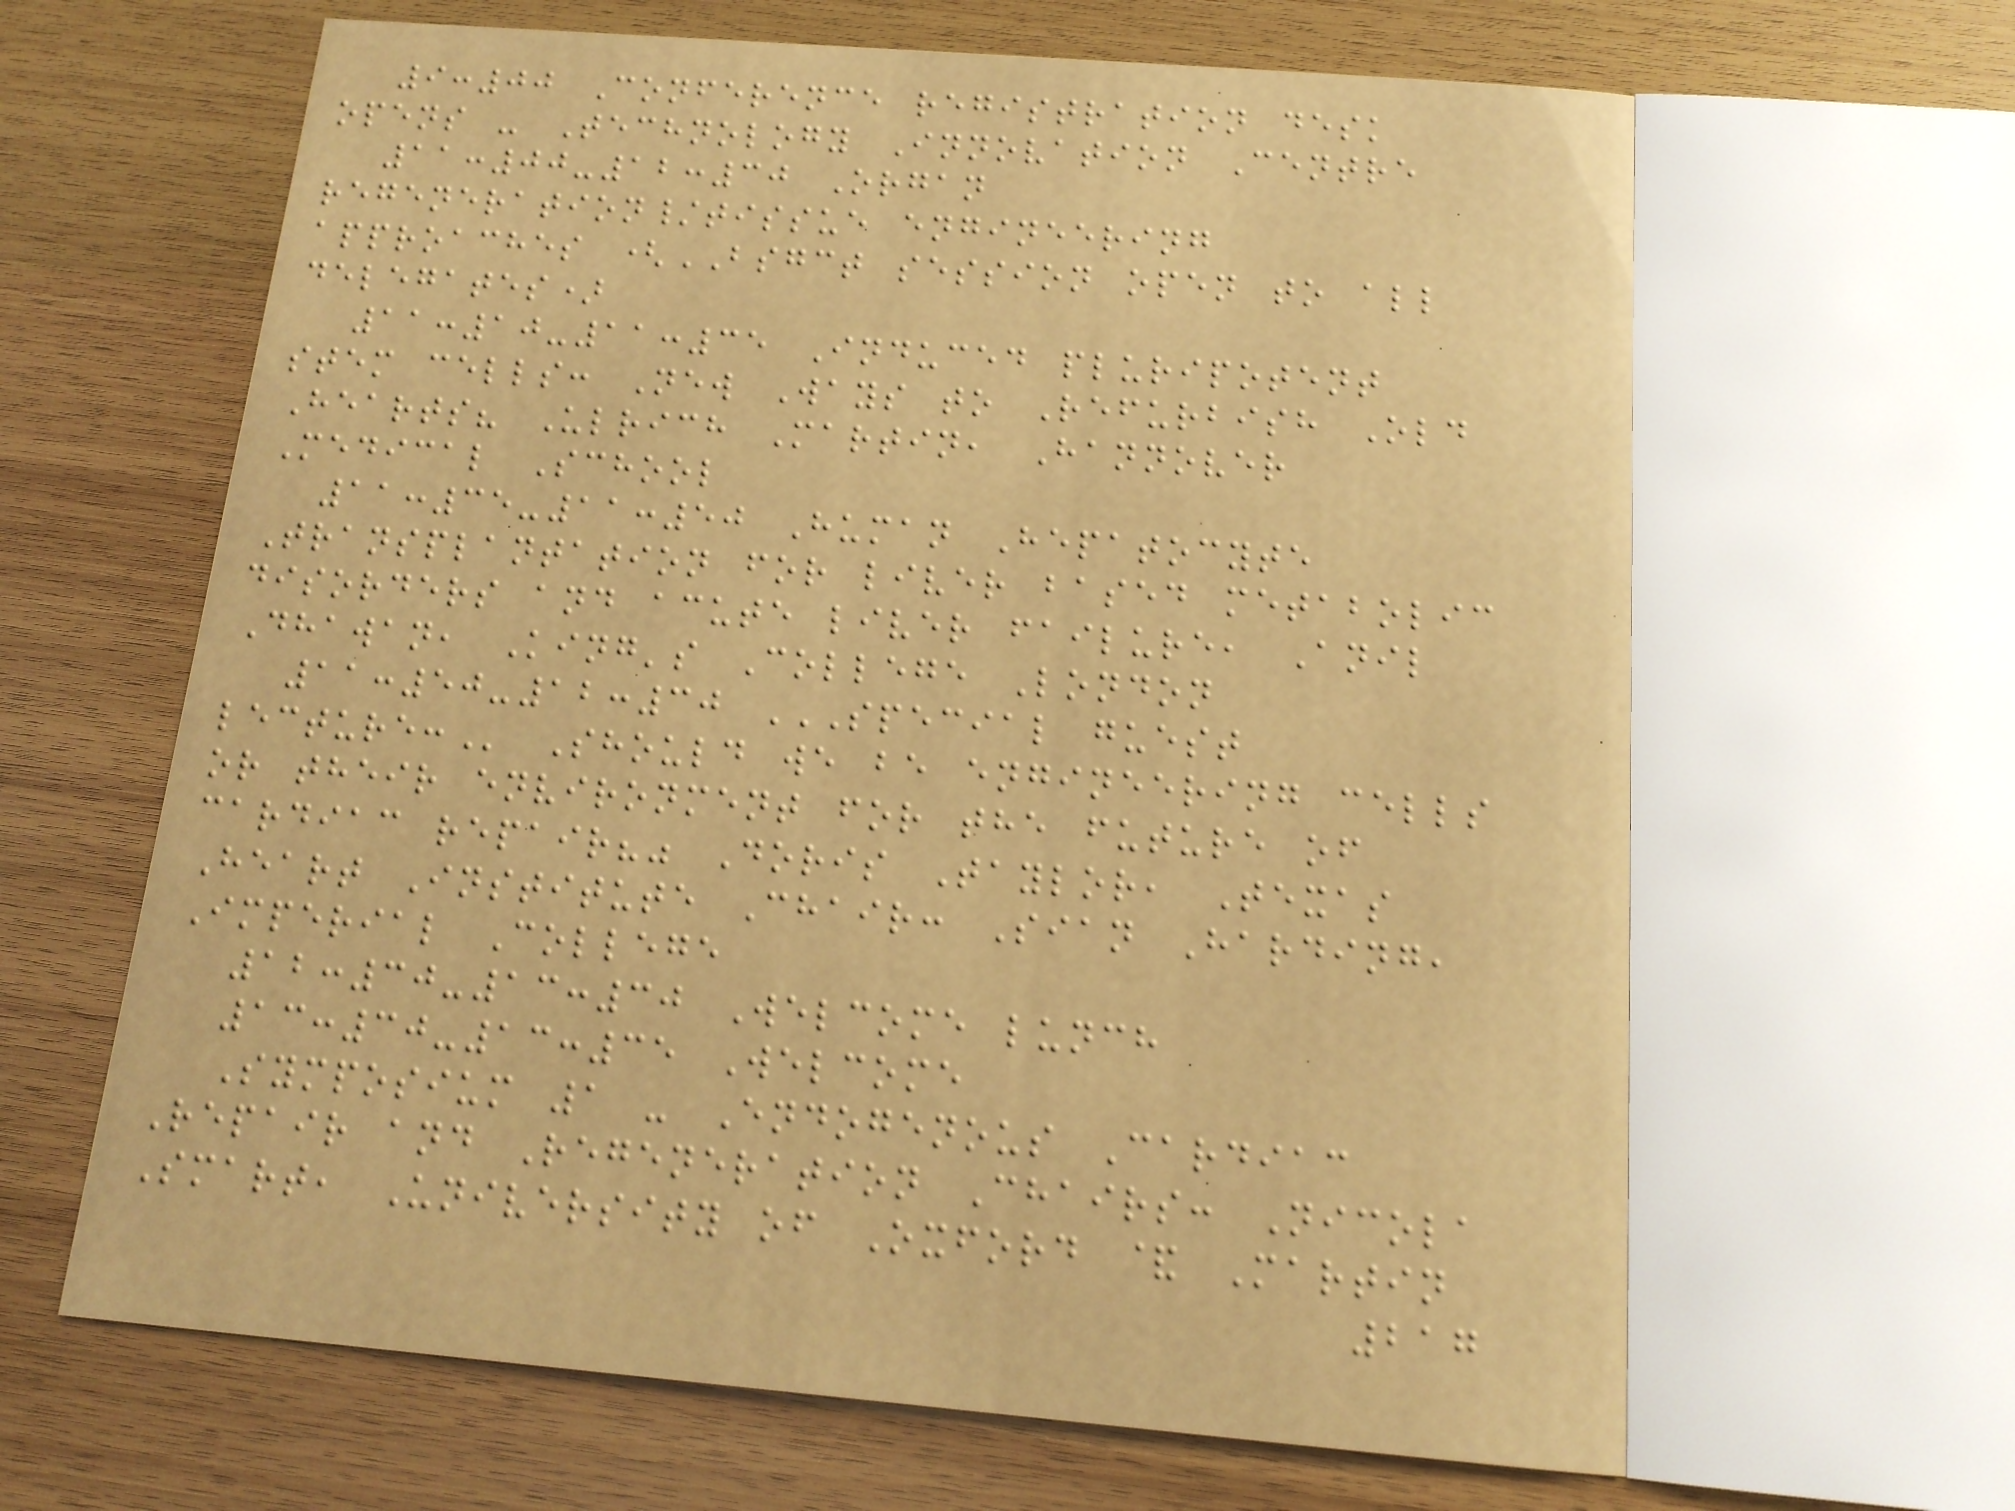9:00 Conference registration desk
opens - Technology Innovation Centre
11:00-12:30 Organ
regeneration/tissue engineering
approaches (BSGCT session open to all
delegates)
11:10-11:35 Induced pluripotent
stem cells: New Ways to Refurbish Old
Hearts? Ulrich Martin, Hannover
Medical School
11:35-11:50 Human Hepatocyte
Transplantation for liver based metabolic
disorders and acute liver failure, Anil
Dhawan, King's College London
11:50-12:30 SPECIAL GUEST
LECTURE: Should we be engineering cells
or their environment for the future of
cardiac repair?" Doris Taylor, Texas
Heart Institute Chair: Sian Harding,
Imperial College
12:30-13:30 Welcome lunch
13:30-13:35 Welcome
Symposium 1 - Endogenous Cardiac
Repair and Regeneration Chairs: Nicola
Smart, University of Oxford & Martin
217
